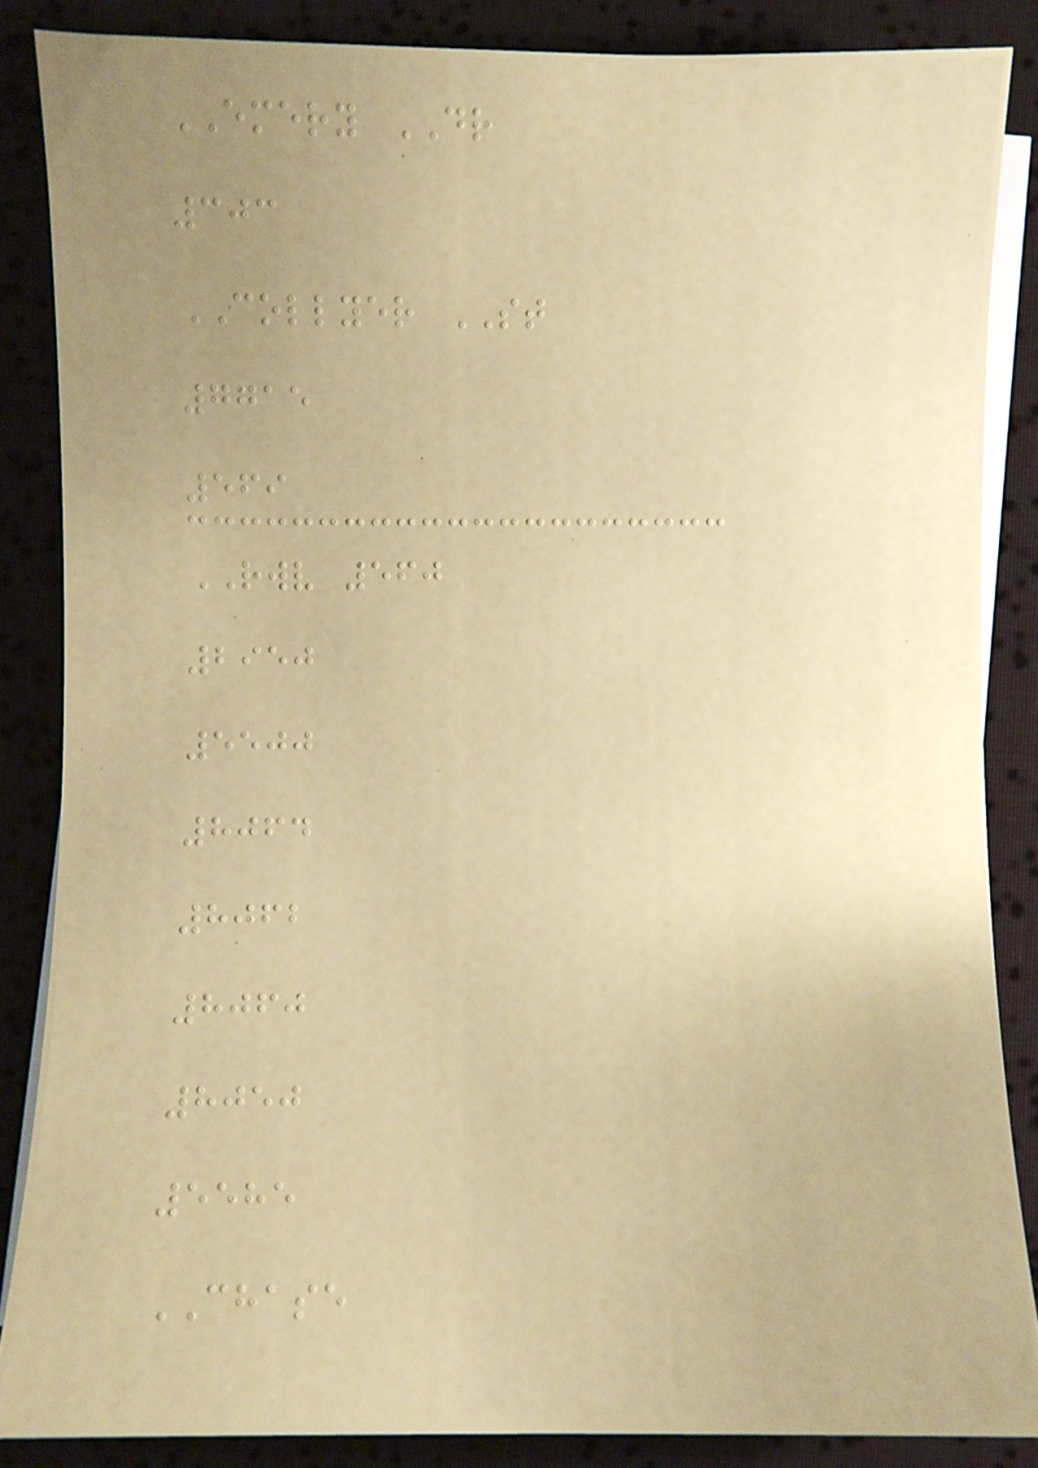EMERY DR
303
COLLYER ST
7715
569
RWV 560
2950
5500
8064
8062
8060
8050
5585
CHASE
